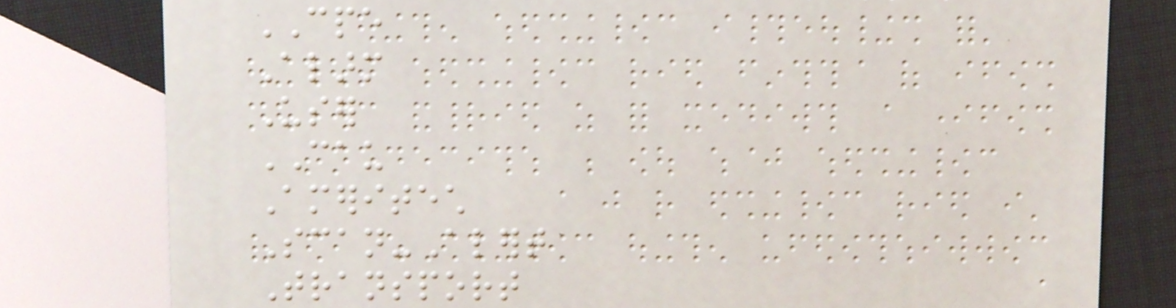CPE
Alarm
User
CAU
Ameritech
Scan-Alert
Transport
